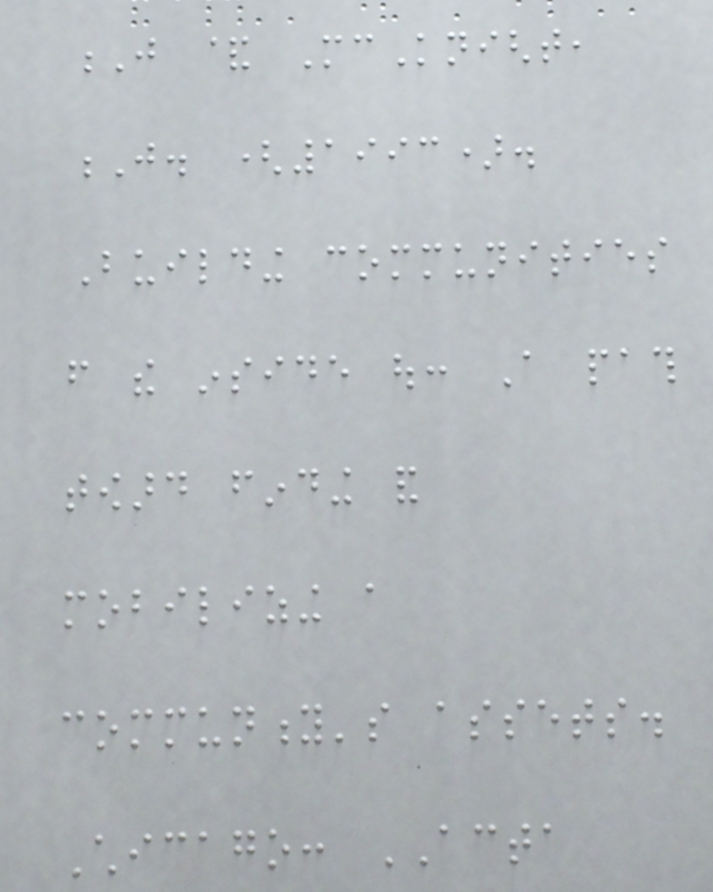J & McKnight,
J. (1993).
Building communities
from the inside out: A path
toward finding and
mobilizing a
community's assets.
Chicago: ACTA
